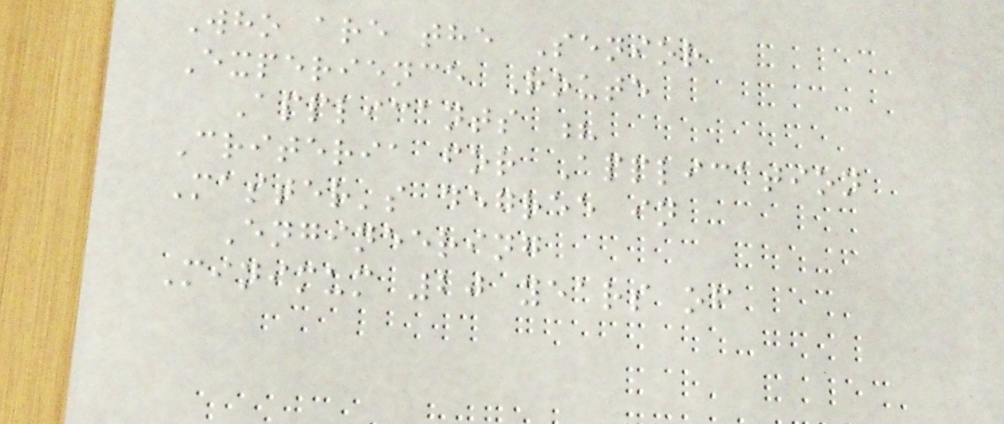Who are the Senior
Experience Route
Applicants ?
Criteria for Application
Master's degree in
Engineering
Minimum 20 years of
